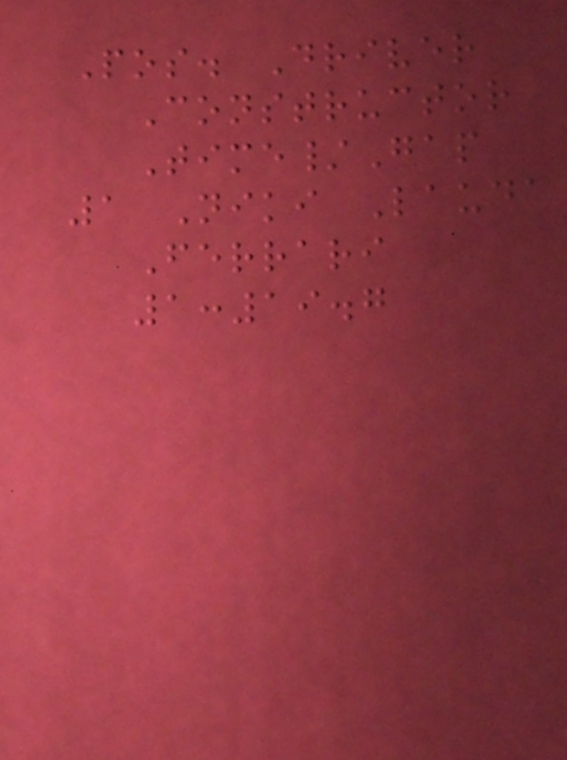Pos. Driver
Constructor
Time/Gap
1 Niki Lauda
Ferrari
1:19.7
